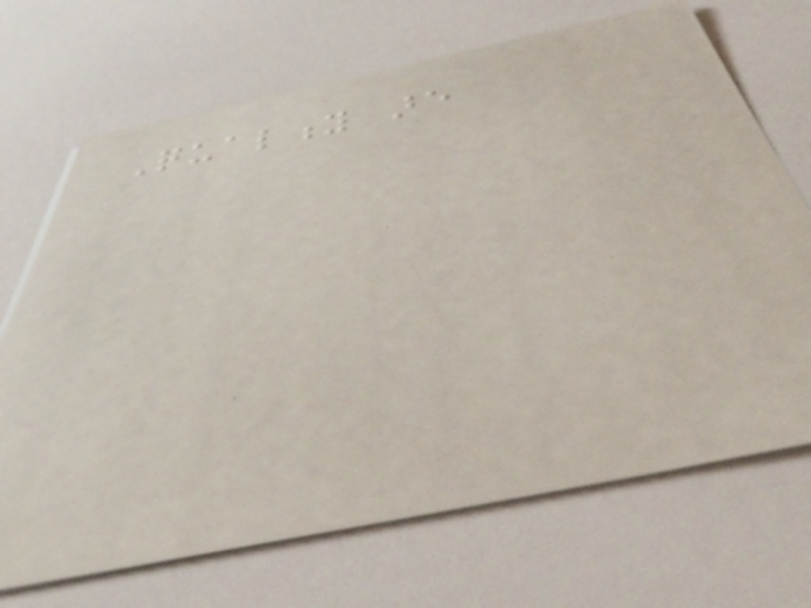Quality are
